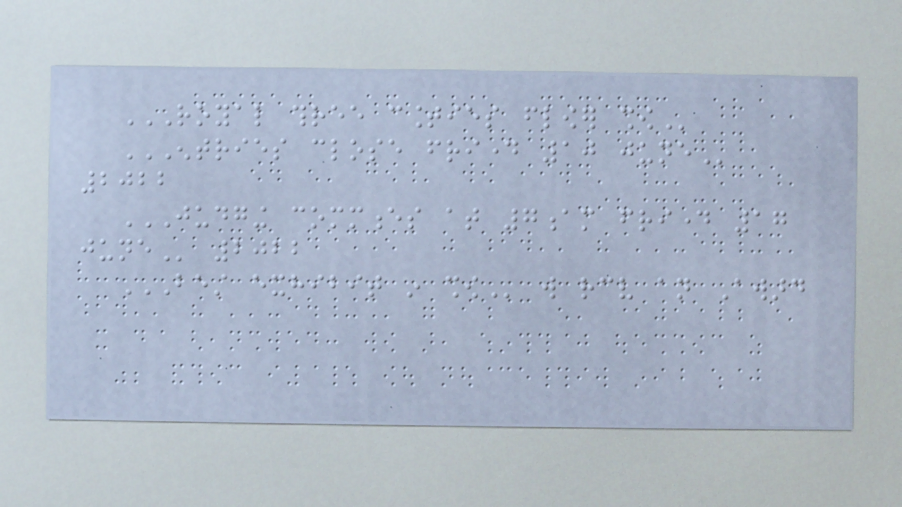ROYAL THREE COUNTIES FLOWER SHOW
ENTRIES CLOSE FRIDAY 10 JUNE
2022
JUDGING COMMENCES AT 7AM FRIDAY 17
JUNE 2022
BEST EXHIBIT IN SHOW will receive an Award
